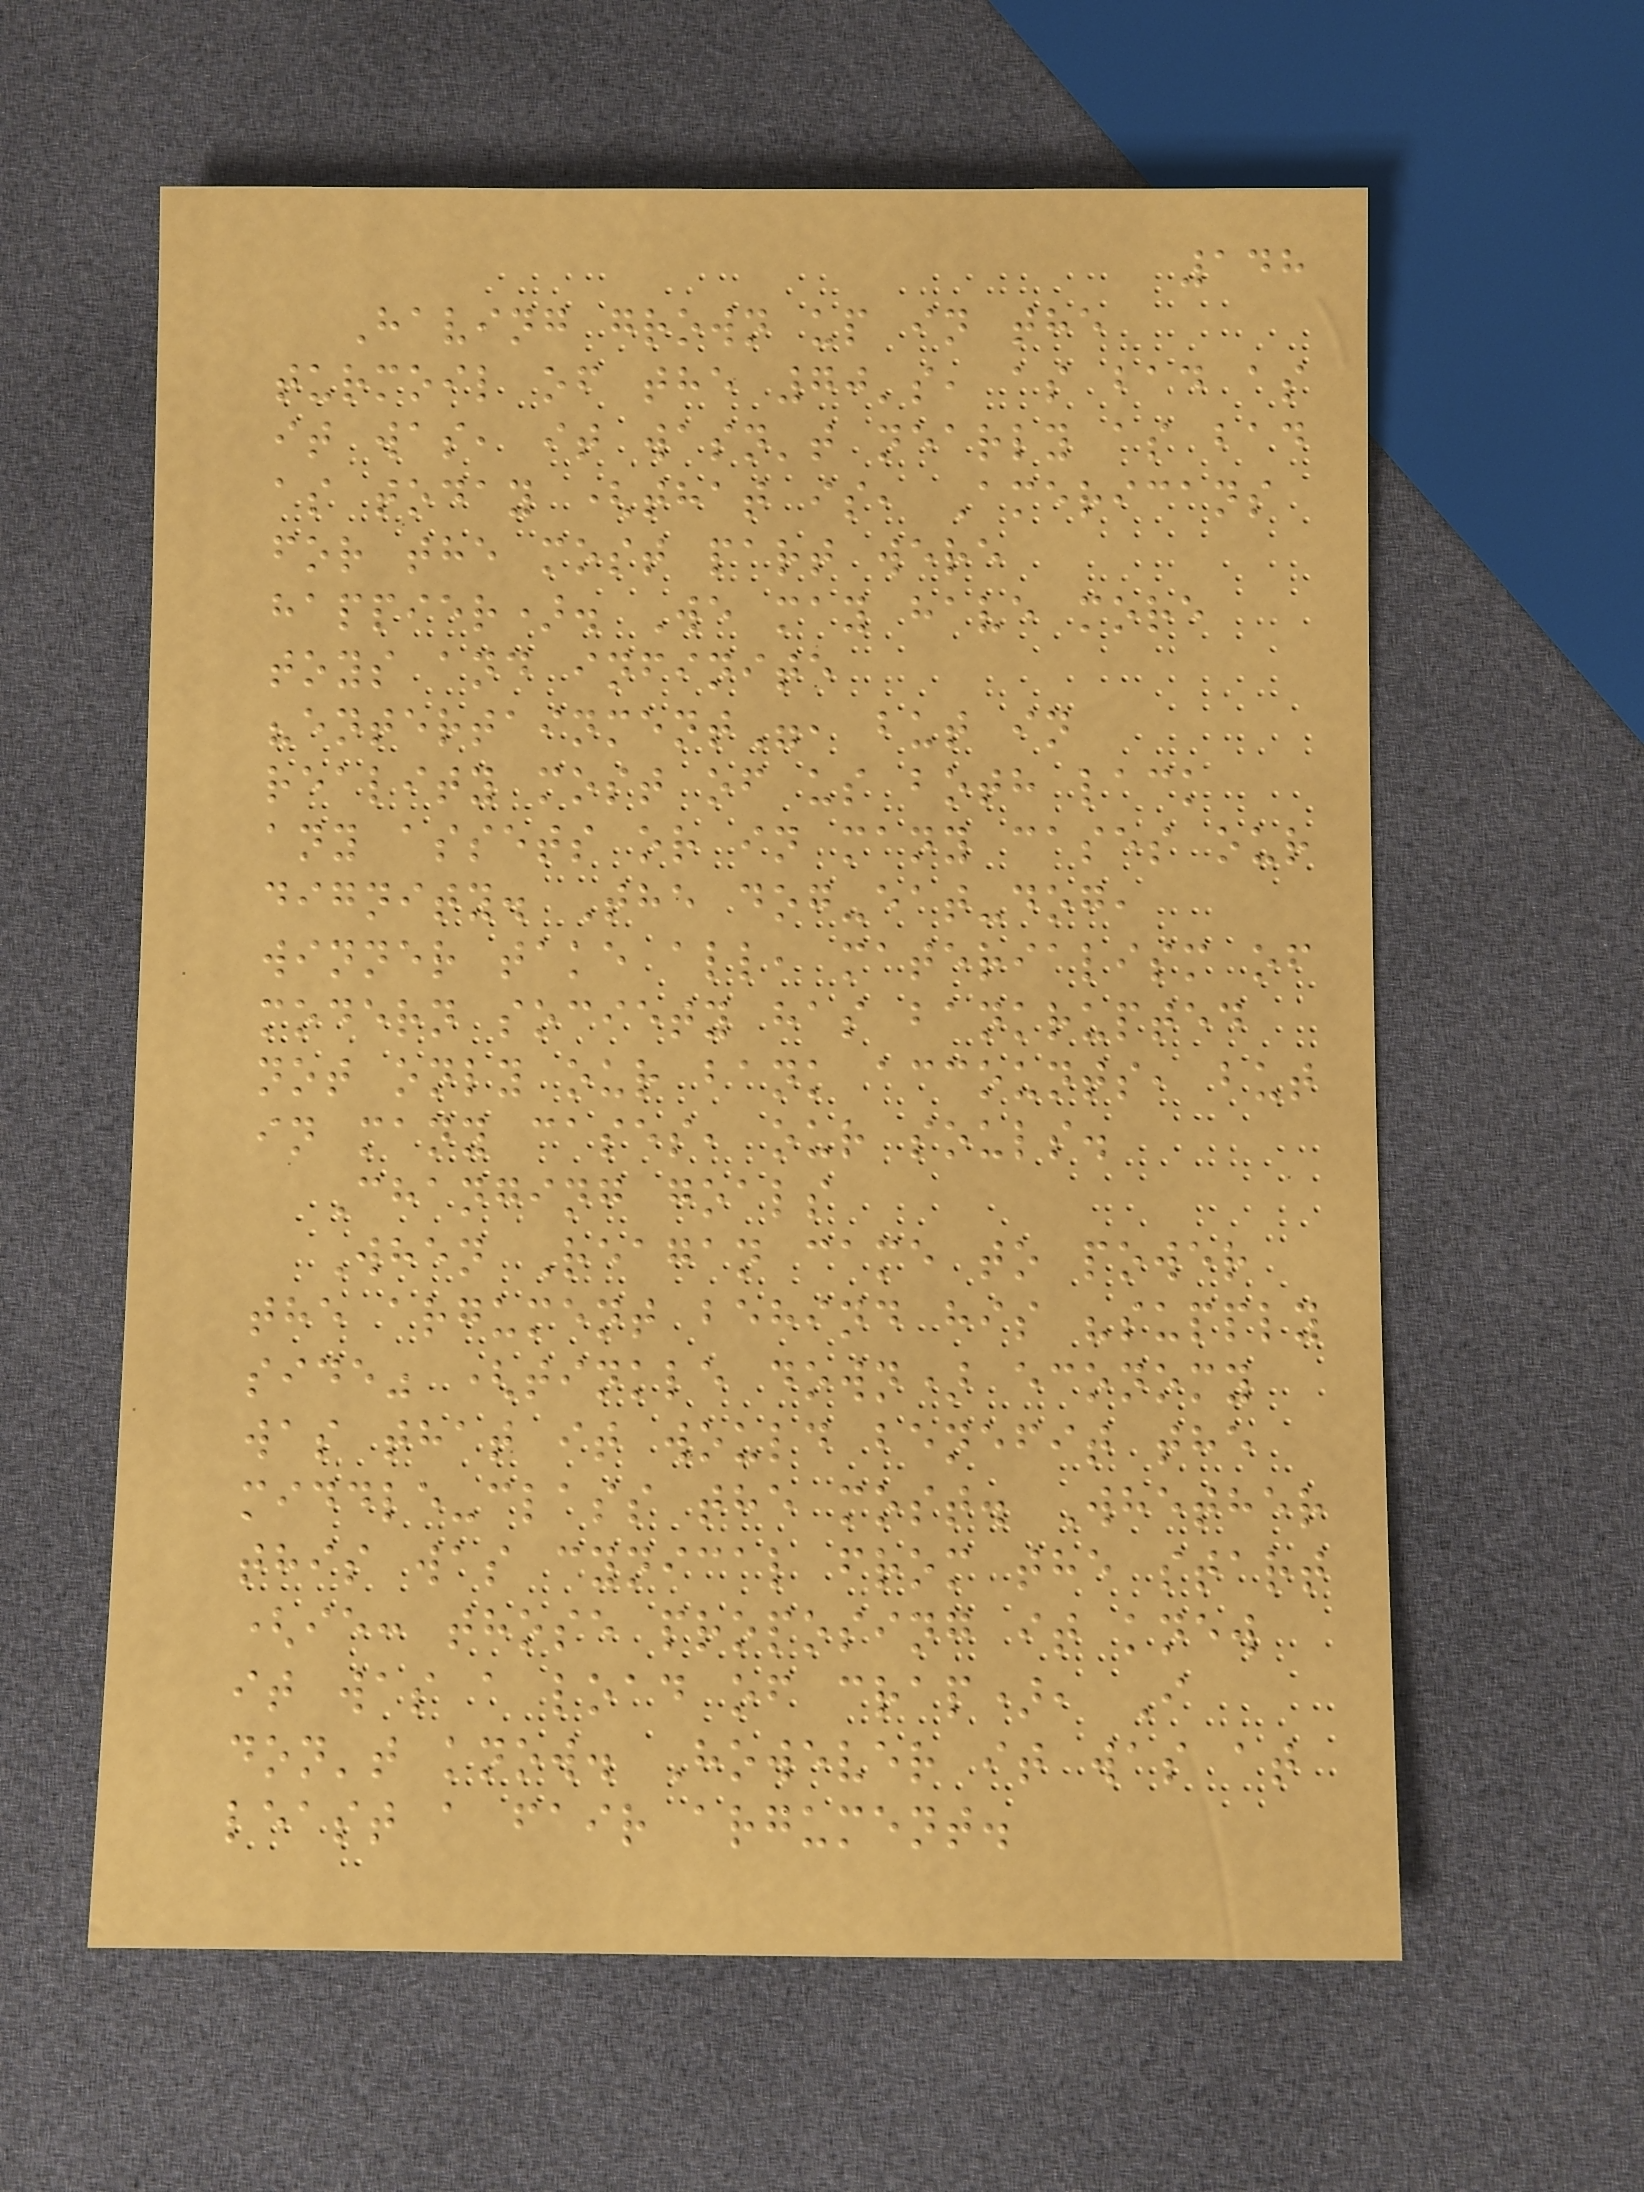148
Having grown up in the
turmoil of the 70's, as bad as
it was, it wasn't nearly as bad
as today (that is, Americans
for the most part were
happier). We may have more
toys and infinite
"entertainment", but in
reality most of us both lack
any assets or in many cases our
dignity. The dog-eat-dog,
winner take all, materialism of
modern society has bankrupted
not only our bank accounts, but
in many cases, our souls.
Changing goals
When Reagan came to power
the argument behind his "supply
side" (tinkle down) economy
was that it would benefit the
middle-class the most. Whether
this was cynical from the start
(ie: those proposing it knew
it was a load of crap), I
don't know. However it was at
least a fair argument.
